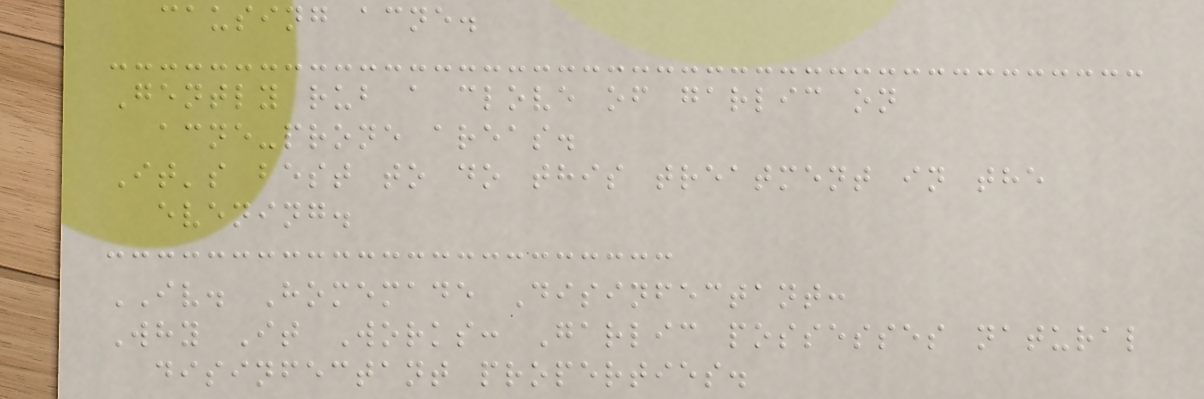causing acne.
Gently rub a clove of garlic on
acne-prone areas.
It's best to do this treatment in the
evening.
IV. Homemade Disinfectant:
Why It Works: Garlic possesses natural
disinfectant properties.
